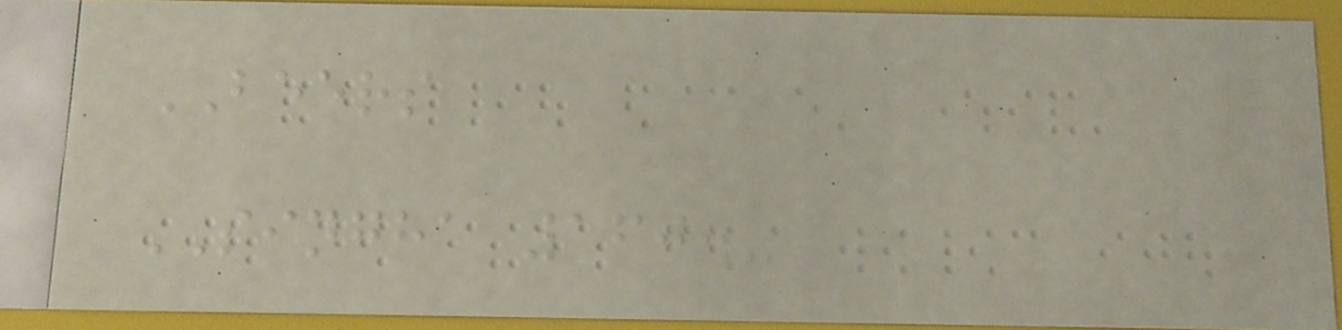BEERS
SINGHA 160.-
